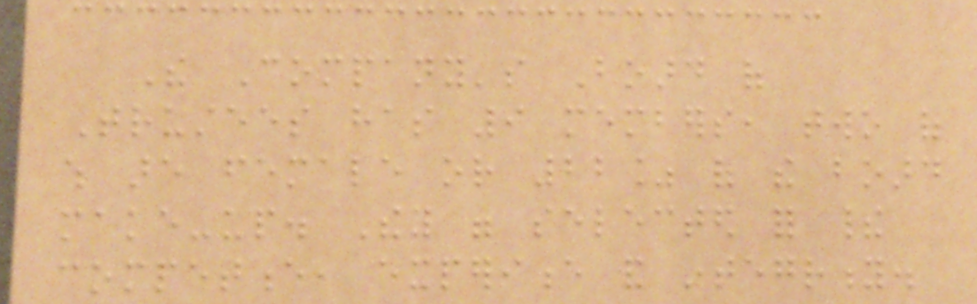The Company's Board of
Trustees has 9 members, two of
which are female or 22% of the board
make-up. They were selected for their
competence, experience and integrity.
